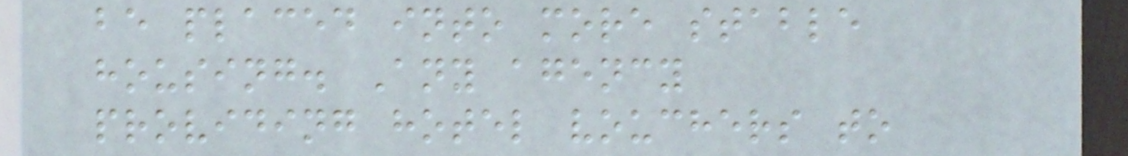be placed into more stable
housing. Any agency
providing hotel vouchers to
